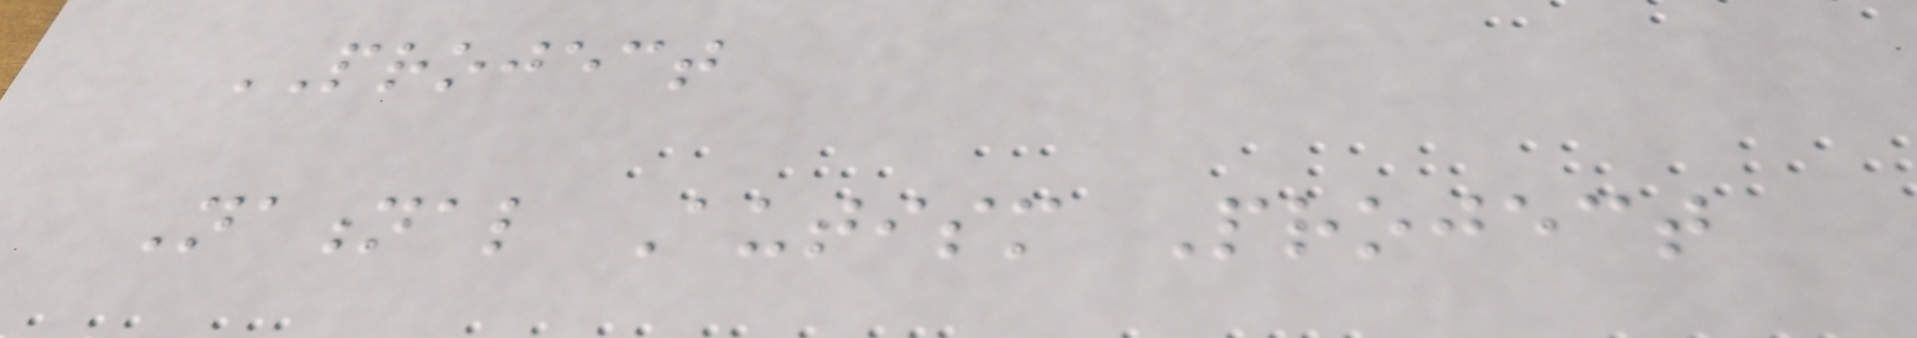PROJECT
National Autism Project
